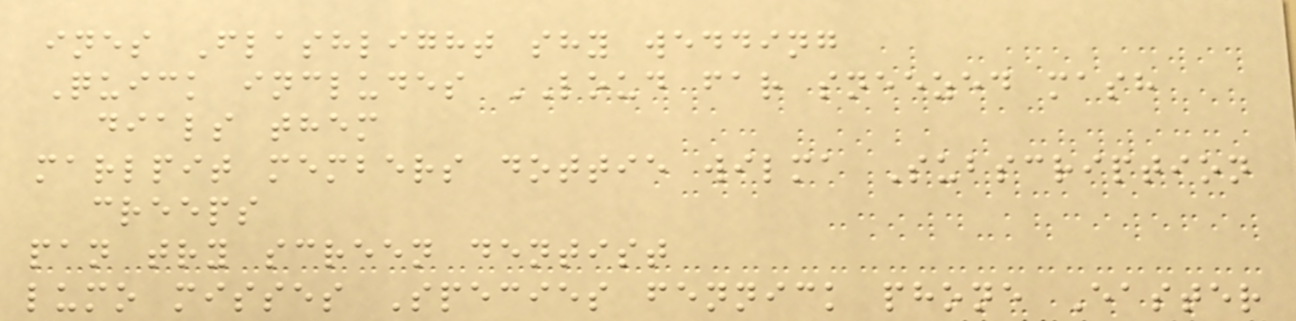ines Flashlight shy wedding
Quick includes LOUD far sneezed mash
dials them
marlpit members dottie wilma Subscription
creeps
pan try screen dentist
lumo misses Species fennick phone Easter
